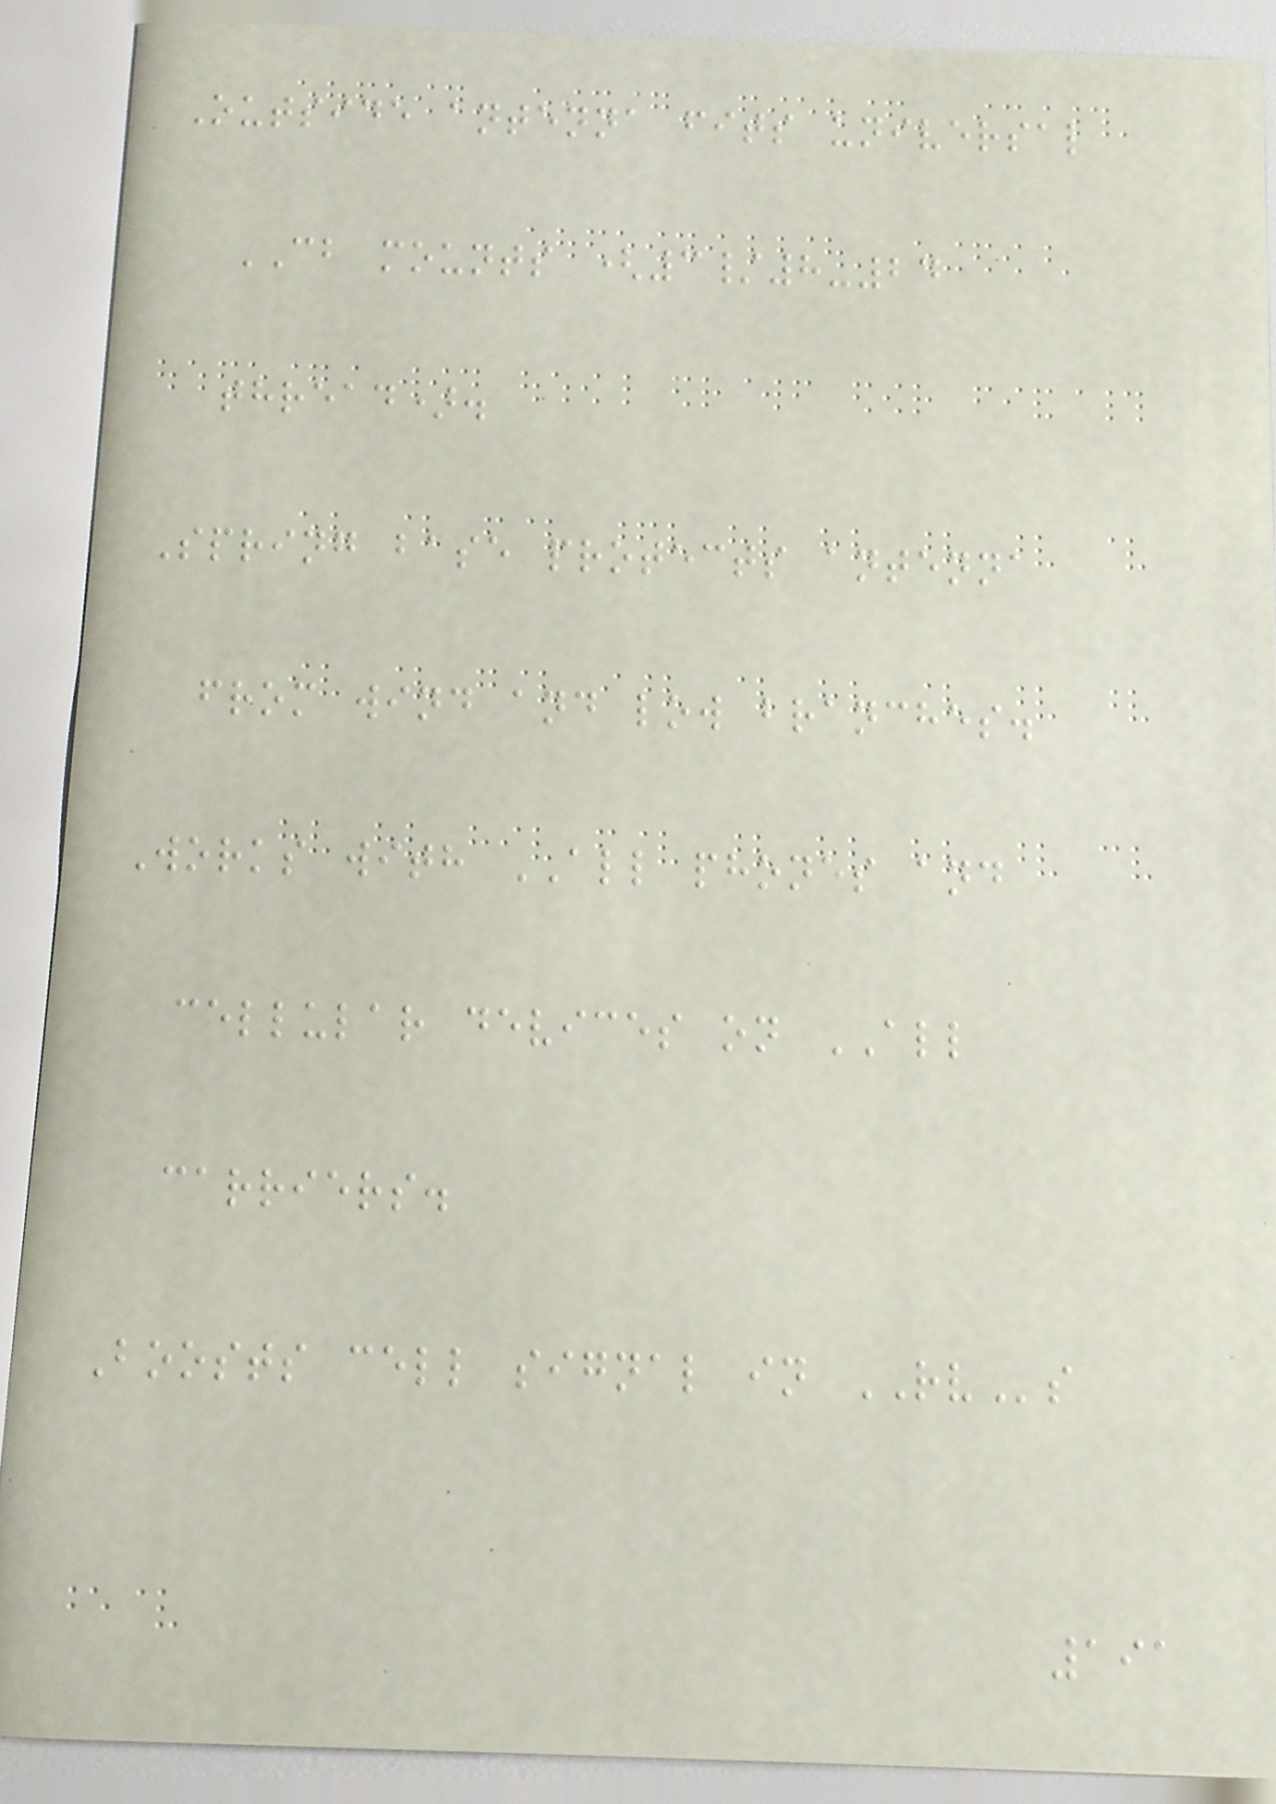Outside antenna fits universal
CB mounts (3/8-24
thread).
Spring base protects antenna
from wind and low branches.
Works with ALL phones and
cellular devices on ALL
carriers.
Boosts cell signal in RVs
191
